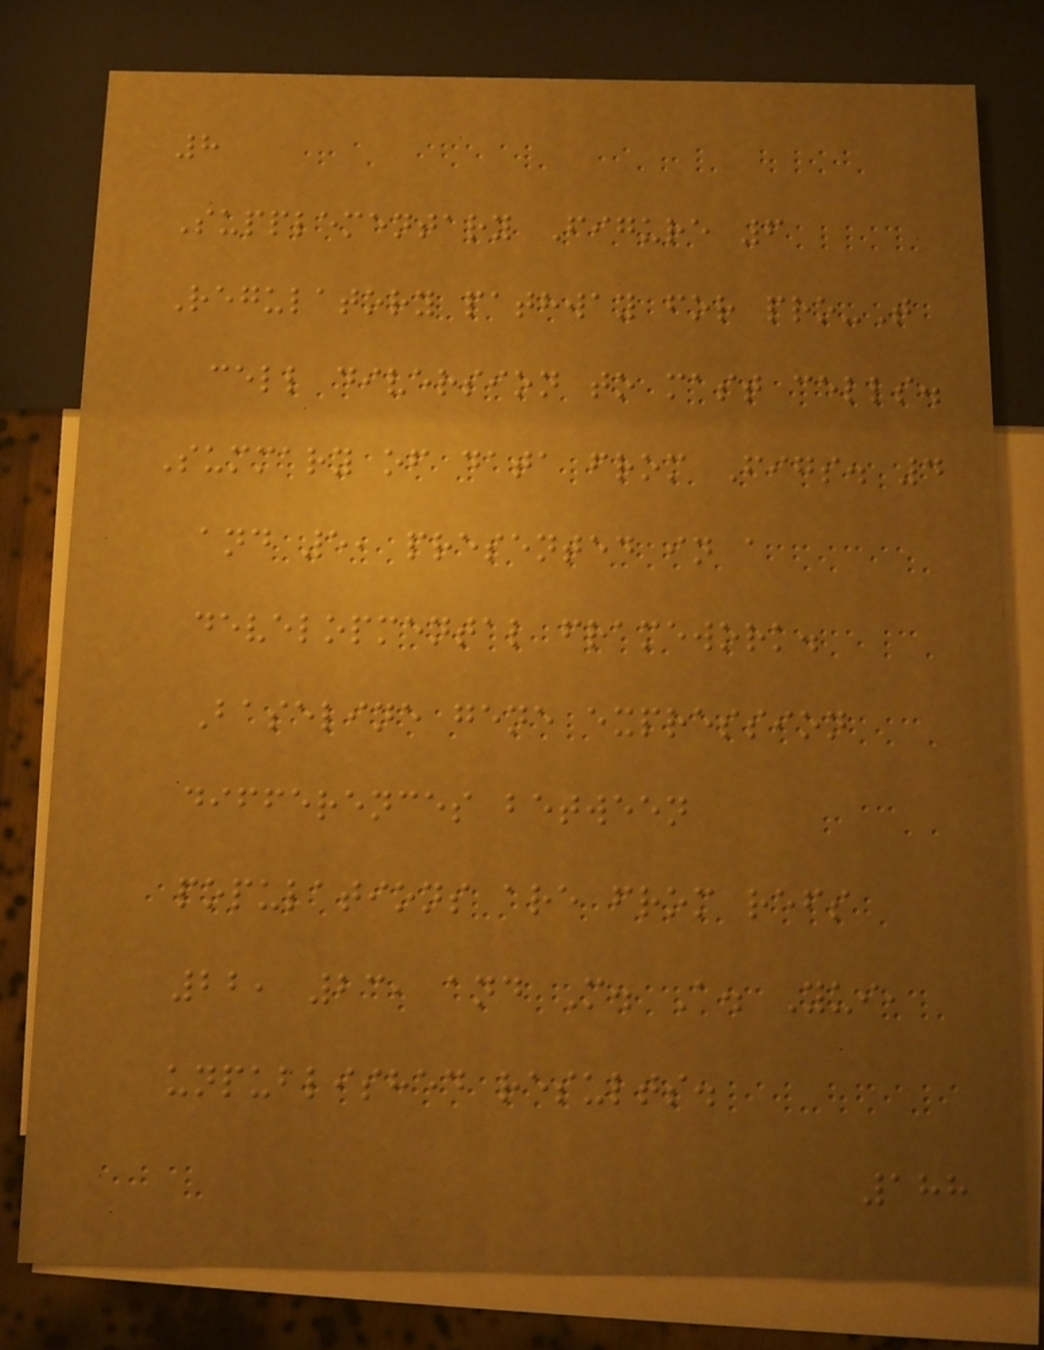8
Supplementary Figure 6
Regulatory pathway for pro-T
cell diversion to mast cells.
Summary of data from Figs. 4
and 5, presented in a
developmental framework.
Baseline gene expression
differences between
populations are from refs
22, 23, and M. A. Yui,
unpublished results.
188
